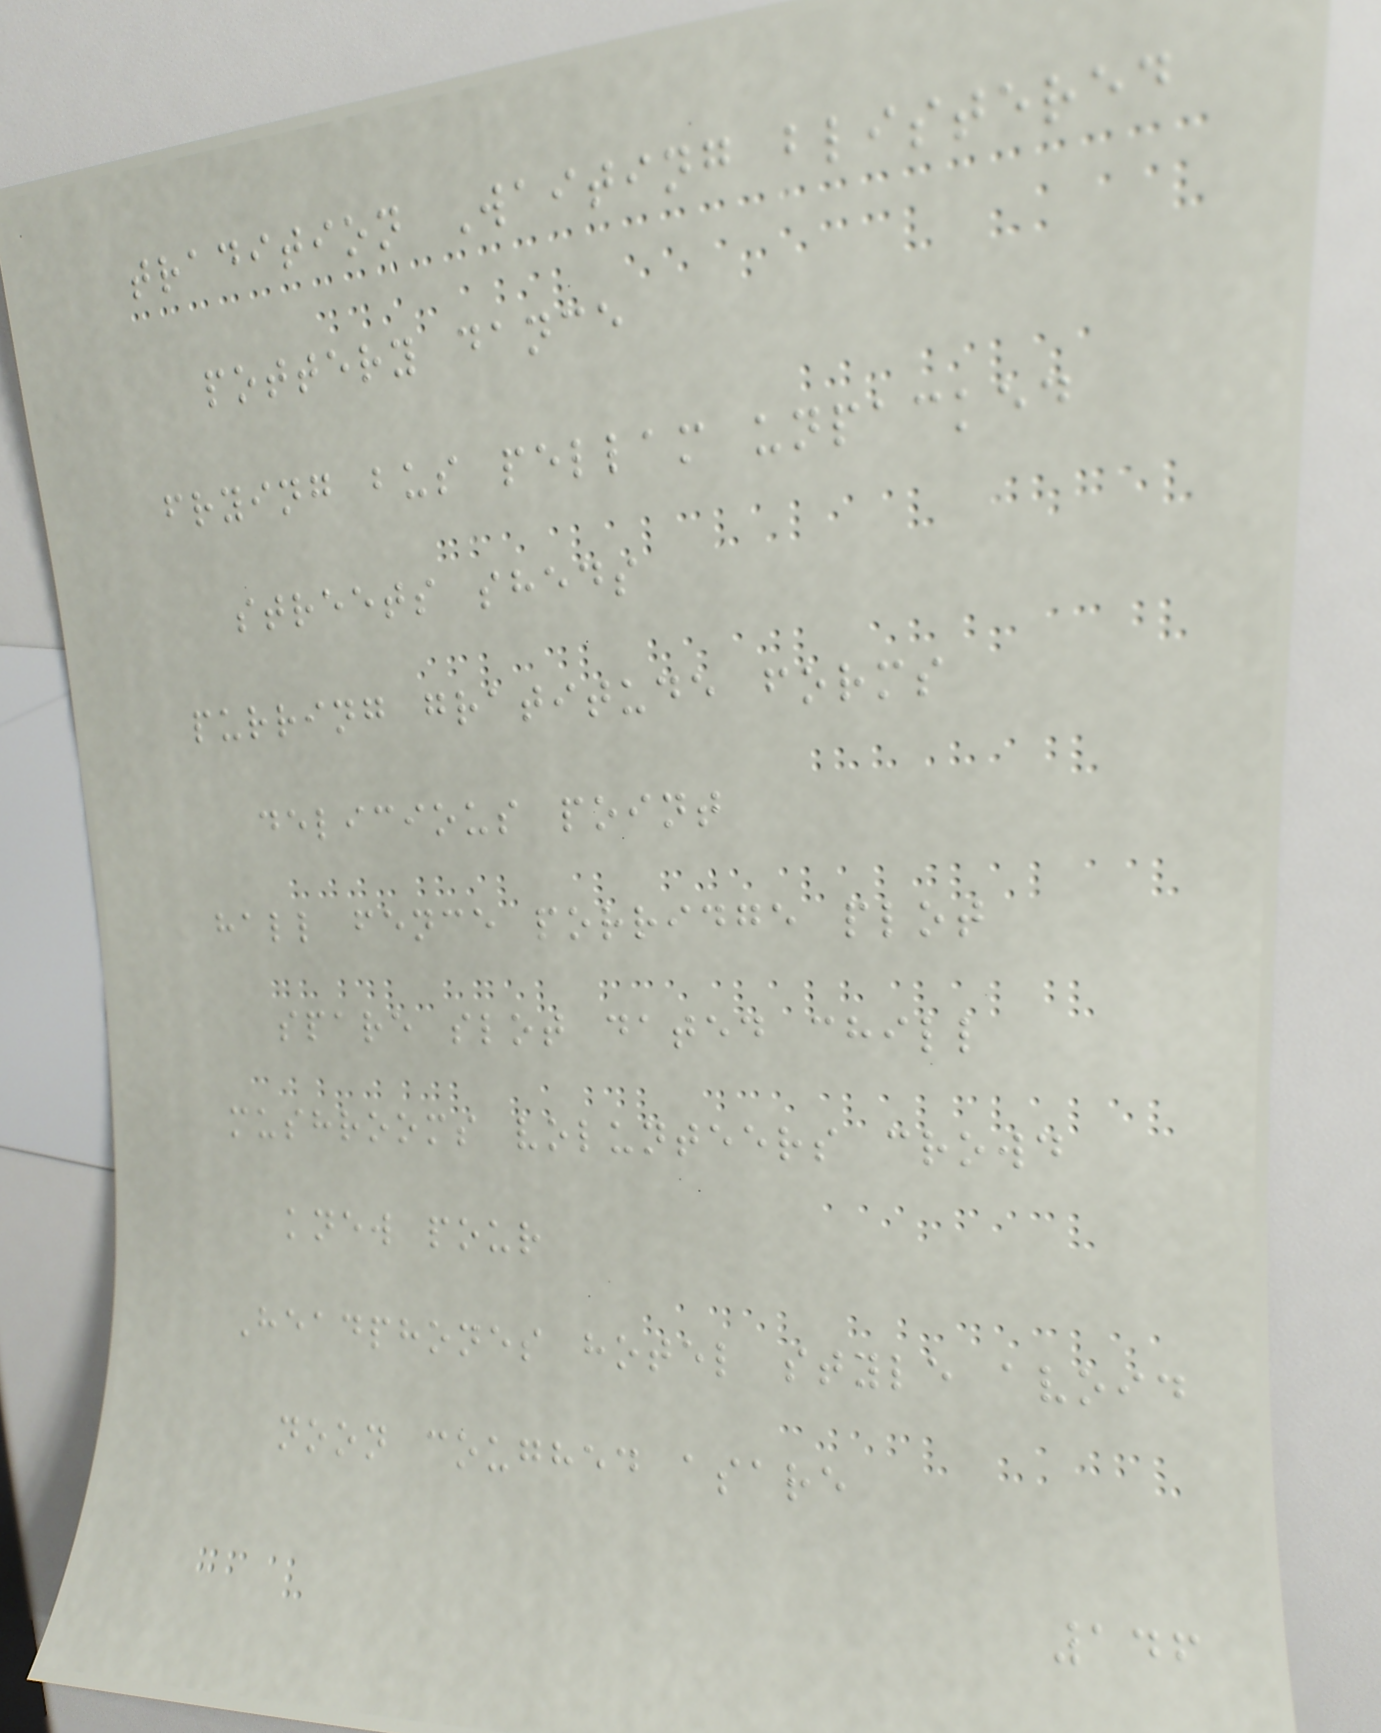tradition Waiting blistered
pottery dance
frying bus pellam unpacked
streets sheds
purring gratitude forms
delicious point
hall fence porridge plot
spare slot dated chill
mushrooms volunteers crowd
knew pour
Headphones hotel style avoid
noon coughed asare
146
